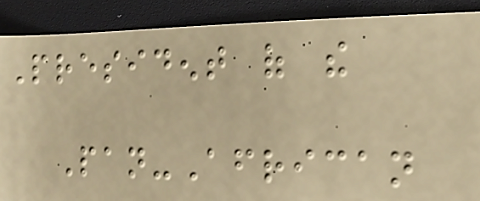President of the
Pan-African
